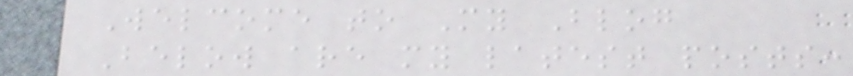Welcome to My Blog
Below are my latest posts:
